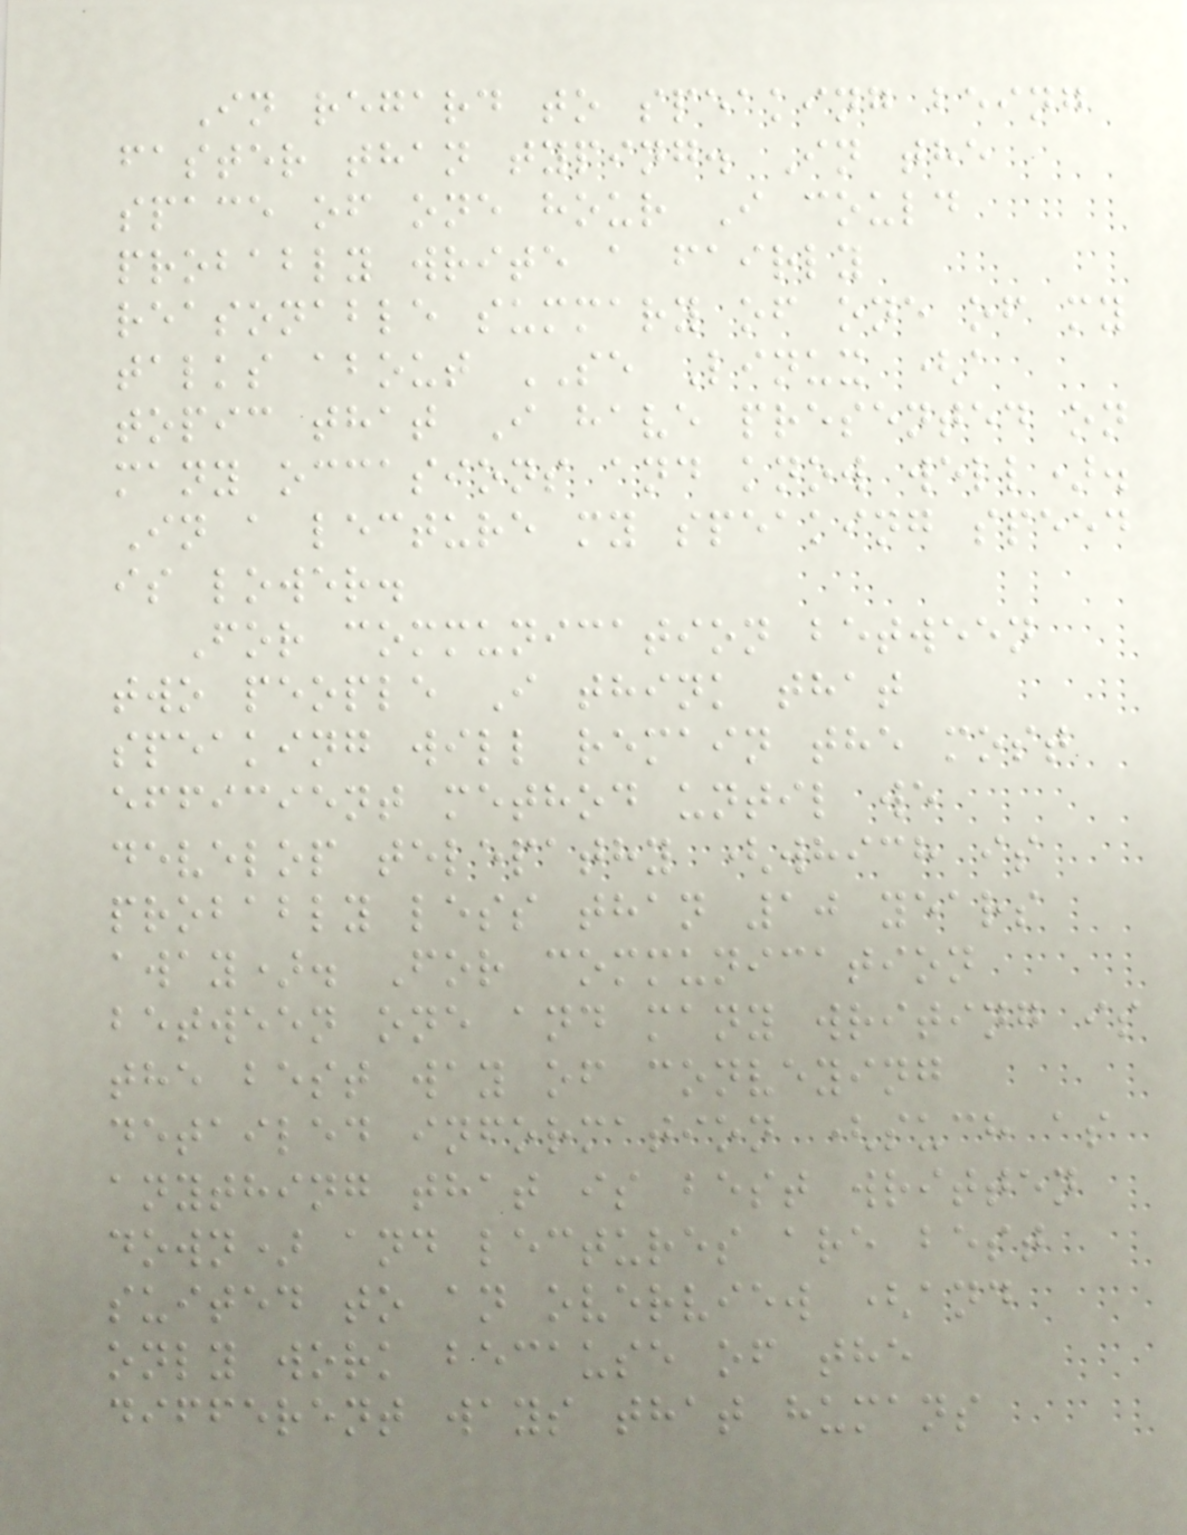In regard to speaking being
faster than typing. In the
space of one hour I could
probably write a fairly
reasonable summary of one of my
talks about SE Linux (a
topic that I have presented on
many occasions and know well).
In a lecture my speaking speed
is lower.
For communication between
two people I think that
speaking will remain the most
efficient method until we
develop telepathy (which is
probably less than 10 years
away). For communication
between one and many writing is
the best way of conveying
detailed information (such as
anything that is best written
down) and lectures are best
suited to an overview (and
only work because of the
different ways that humans
